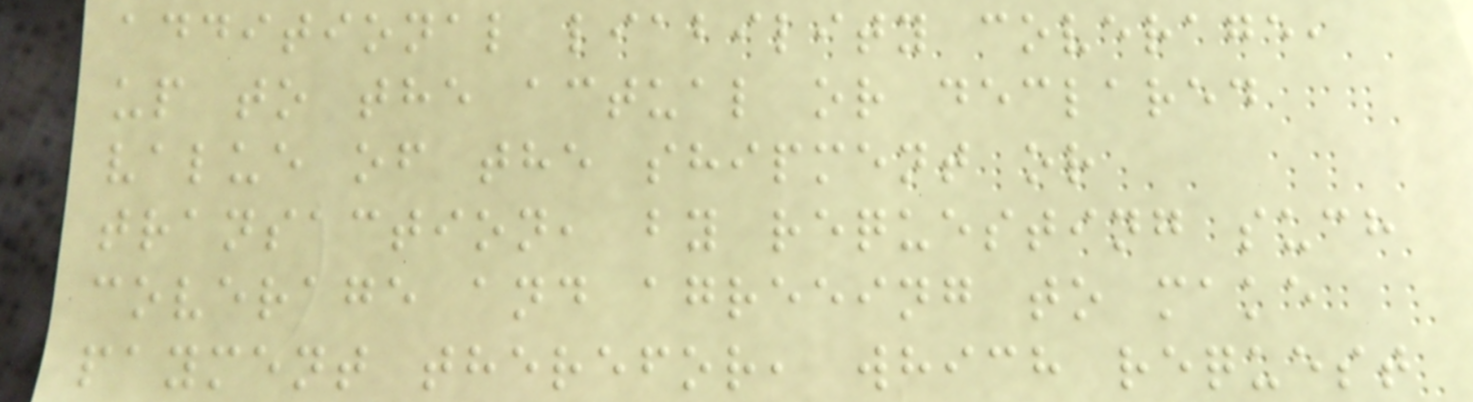additional liability coverage,
up to the actual or declared
value of the shipment or
transaction, by requesting such
coverage and agreeing to make
payment therefor, which request
